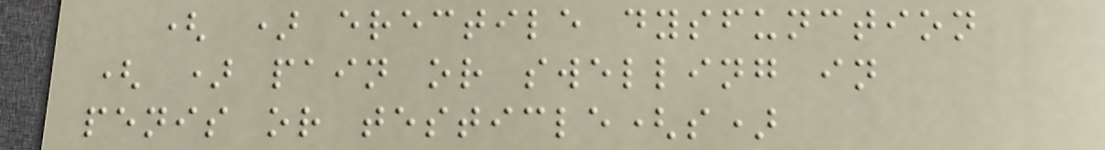( ) erectile dysfunction
( ) pain or swelling in
penis or testicle(s)
